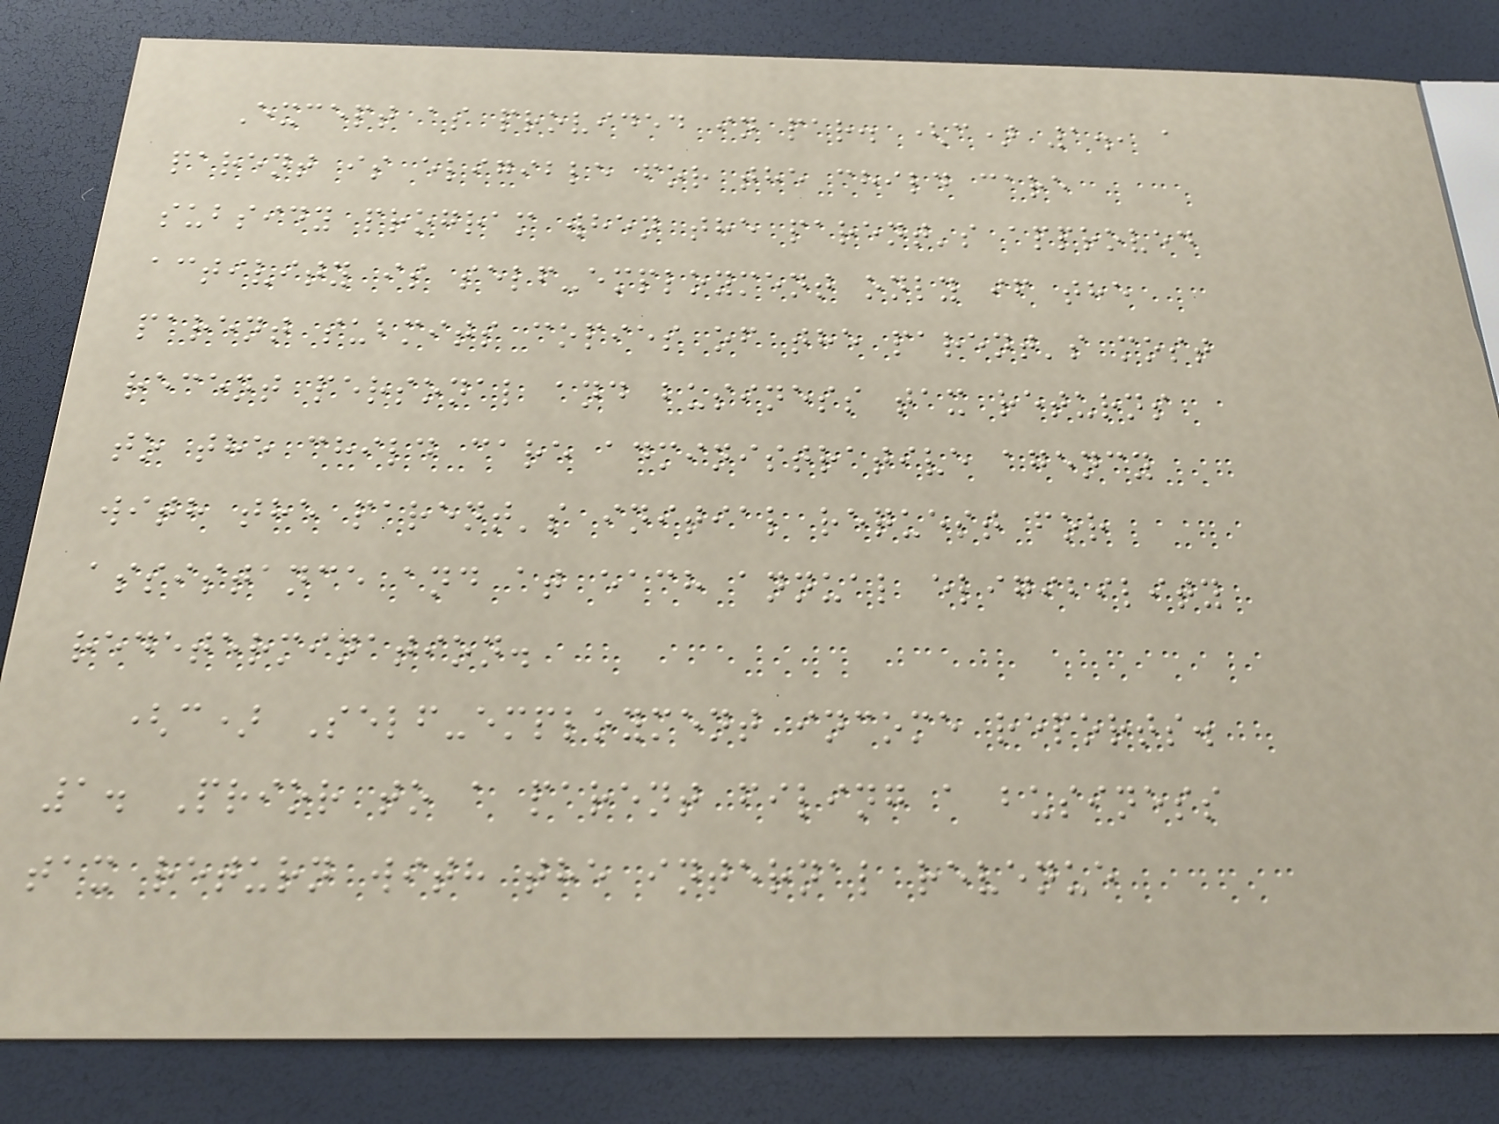Except as provided in par. (c) 1., a
parent is eligible for the child care
subsidy program when the parent's approved
activity is self-employment only if the
parent submits copies of the parent's most
recent personal and business tax returns
to the child care administrative agency
with the parent's initial request for
assistance and at each annual eligibility
redetermination.
(c) Self-employment income reports.
1. Prior to a parent filing a business
tax return with the internal revenue
